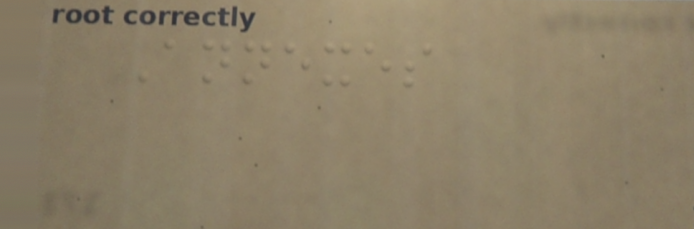Annexes
